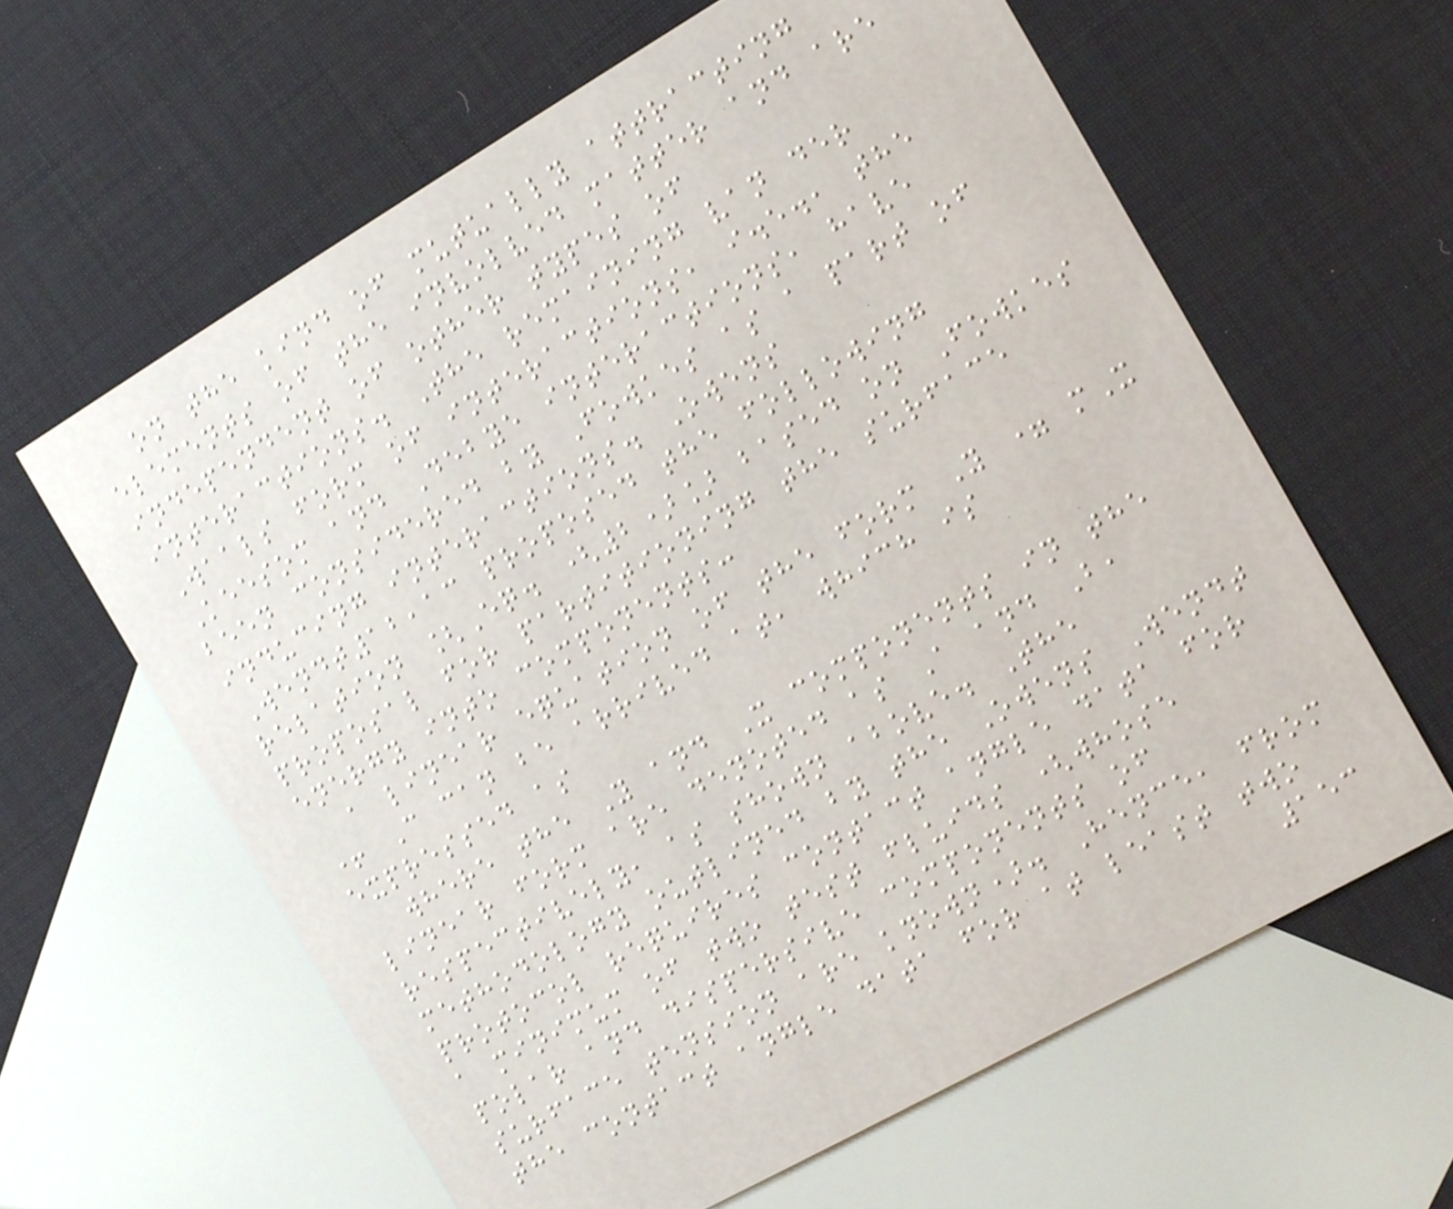on the kind of mutually attracting
elements of the involved matter and are
independent of other types of
interactions. The remaining van der
Waals form of interactions, i.e., the
Keesom and Debye interactions, have
been considered by Fowkes as a part of
inducing interactions. Owens
Wendt12,13 proposed the following
relation [Eq. (2)] based on Fowkes
proposal for partitioning the surface
energy into components:
a linear equation of the form Y = mX
+ C can be arrived at, which is
expressed as
where the Y and X components in the
linear form are denoted as A and B,
respectively, as shown above. The
methodology outlined by the Owens Wendt
protocol requires contact angle data for
a minimum of two test fluids (whose
polar and dispersive components of
surface tension are known). Hence, from
the contact angle data for at least two
153
